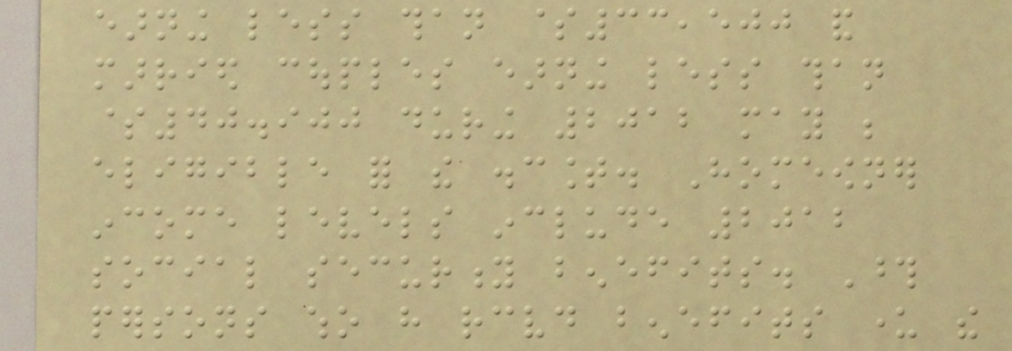earning less than $33,500 and
married couples earning less than
$40.900 during 2012 may be
eligible for the discount. Homeowner
income levels include 2012
social security benefits. Those
persons who have received benefits under the
